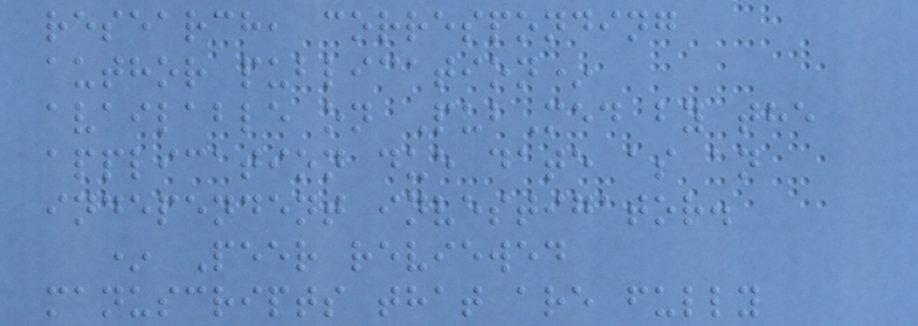research, corresponding
author publication*
available on PubMed by the
application due date as an
independent investigator.
* Peer reviewed
manuscripts that are fully
